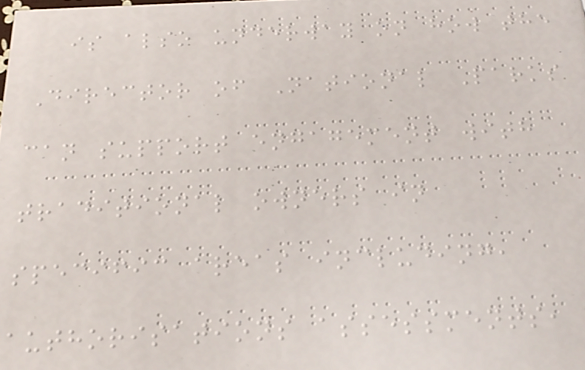is also underway on how the
Director of National Parks
can support engagement with
traditional owners in
specific areas including,
authorisations assessments,
